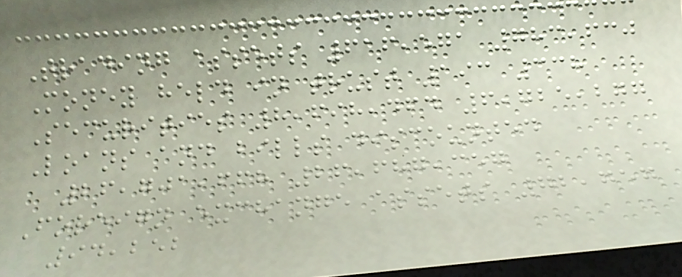Trading assets 616,571 783,630
Money held in trust 193 338
Securities 8,698,464 6,725,277
Loans and bills discounted
26,701,668 26,687,357
Foreign exchange assets 72,757
94,252
